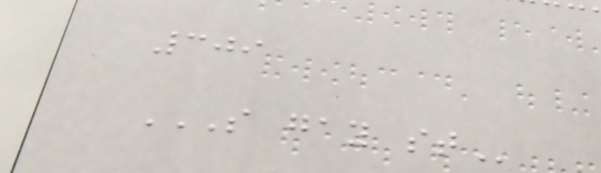309
S GAY ST
